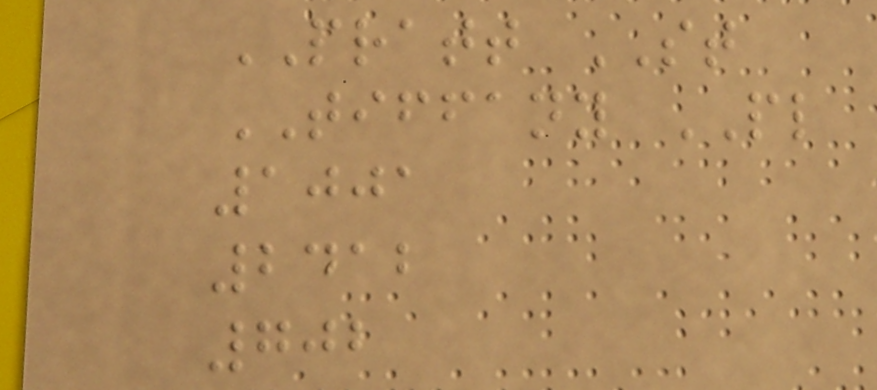PRATT ST
TIFFANY PL
1001
2412
702
